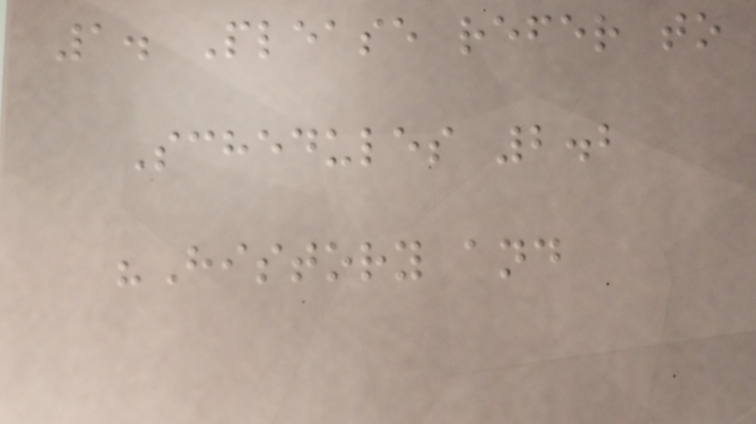1. Please refer to
Schedules 2.2
"History and
